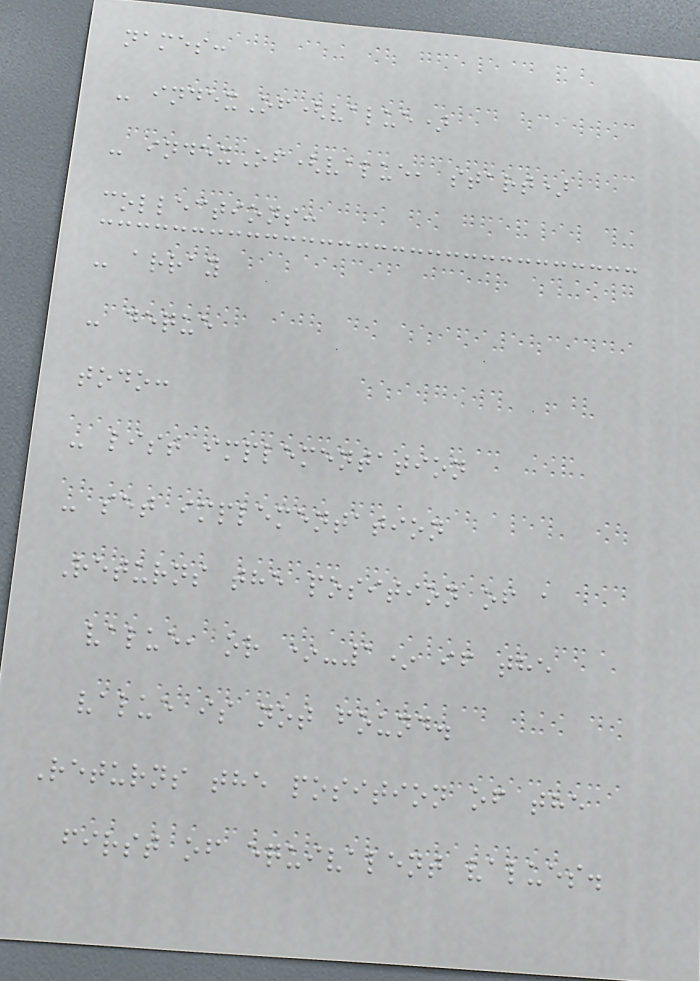names:
- indexOf(value)
- indexOf(value, start)
collections:
- array
- deque
todo:
- list implementation
- set implementation
Returns the position of a
value, or *-1* if the
value is not found.
Returns the position of the
first of equivalent values.
